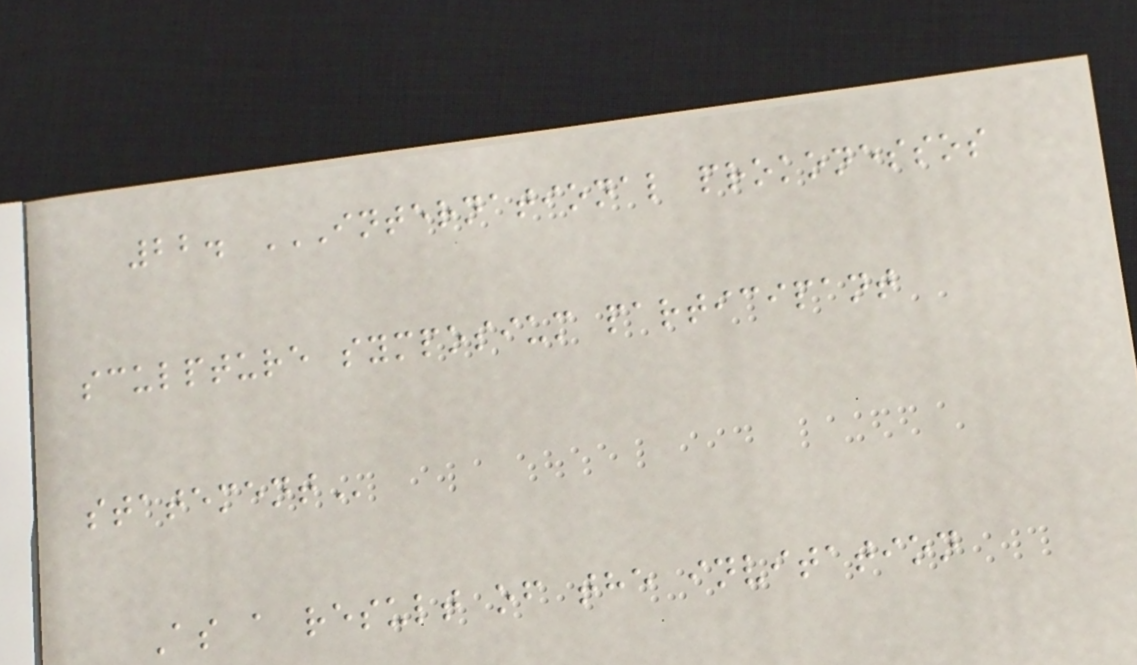22. INTERNATIONAL PROKONESSOS
SCULPTURE SYMPOSIUM PARTICIPANT
STATEMENT
As a result of the invitation
